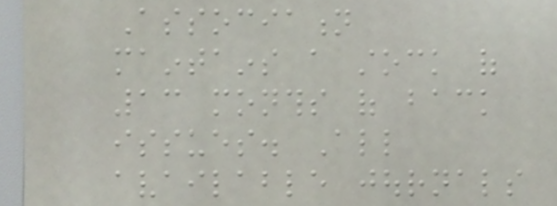Association
maintains a stock of
13 months of back
issues. All
available journals
